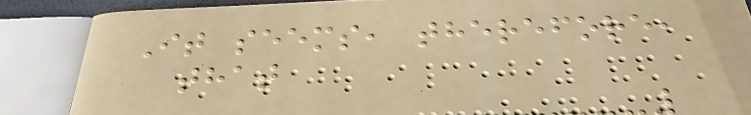It seems, therefore,
that
